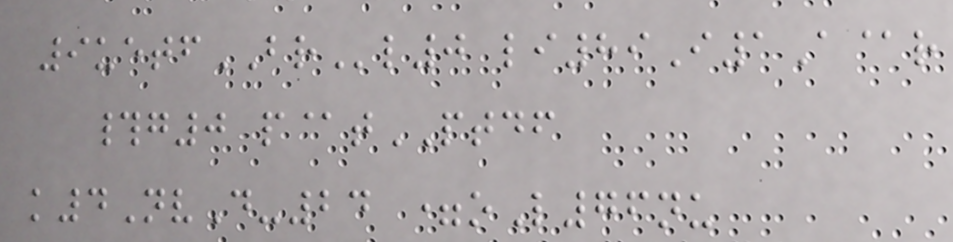9uetfBRl0 li89I1A@r
#g0 p@tPTDF
k4NvD-24 =oL76nu
